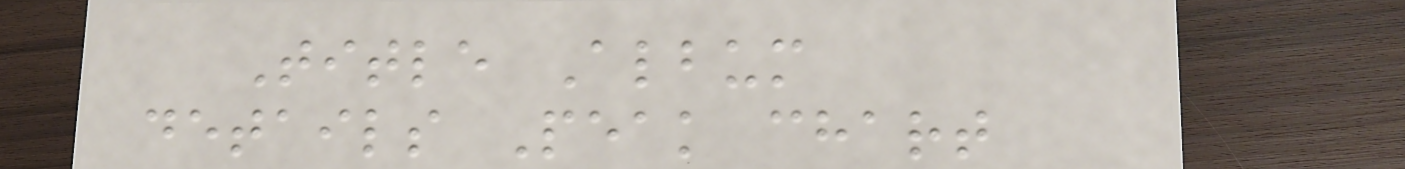Title Album
details Peak chart
